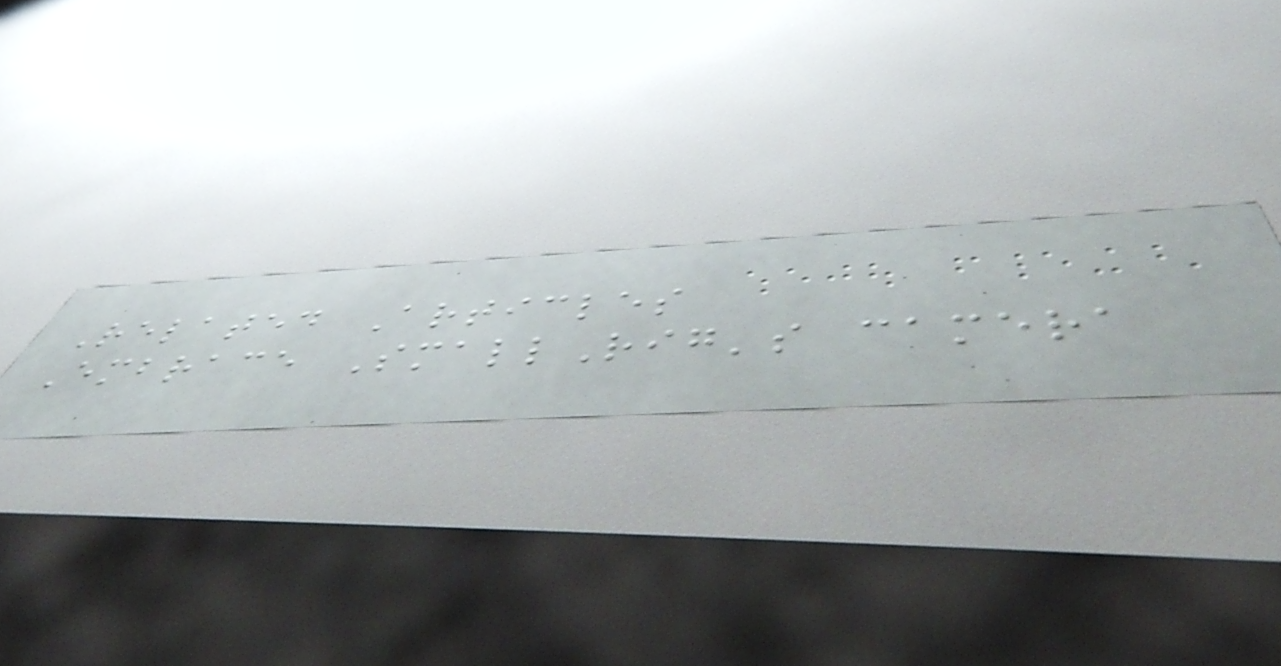Related Articles
Embrace SmallRig's camera
